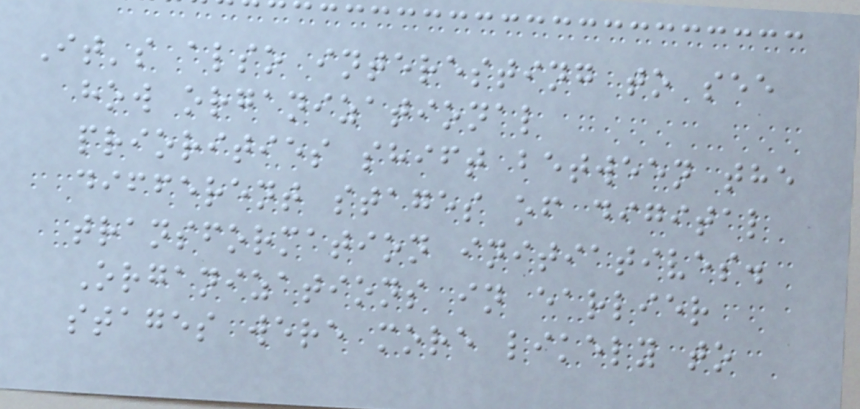It's also interesting to see
how organizational
priorities shift between the
different stages of digital
transformation initiatives.
Organizations in earlier
stages were more likely to
